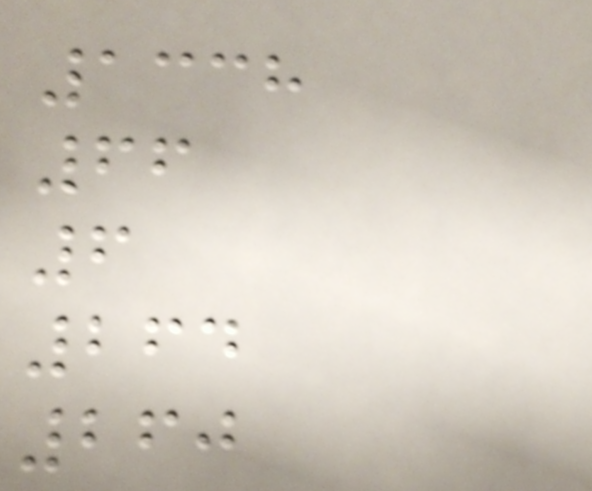1338
66
6
264
260
